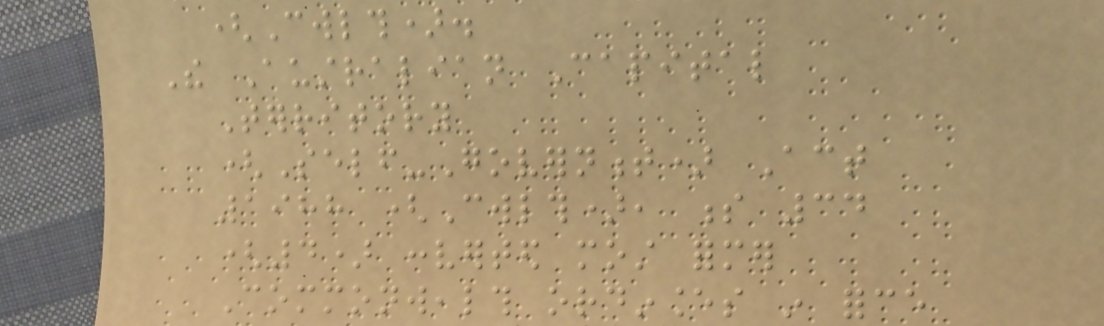(Cwlth).
The Australian Capital
Territory
(Self-Government) Act
1988 (Cwlth), s 34
(4) converted most former
Commonwealth ordinances in force
